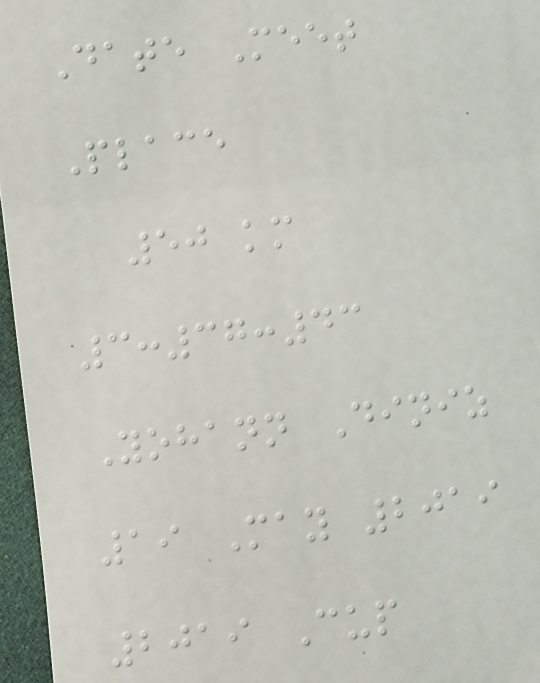Date Meet
Place
50 km
3:37:43
Yohann Diniz
19 May 2019
2019 Cup
